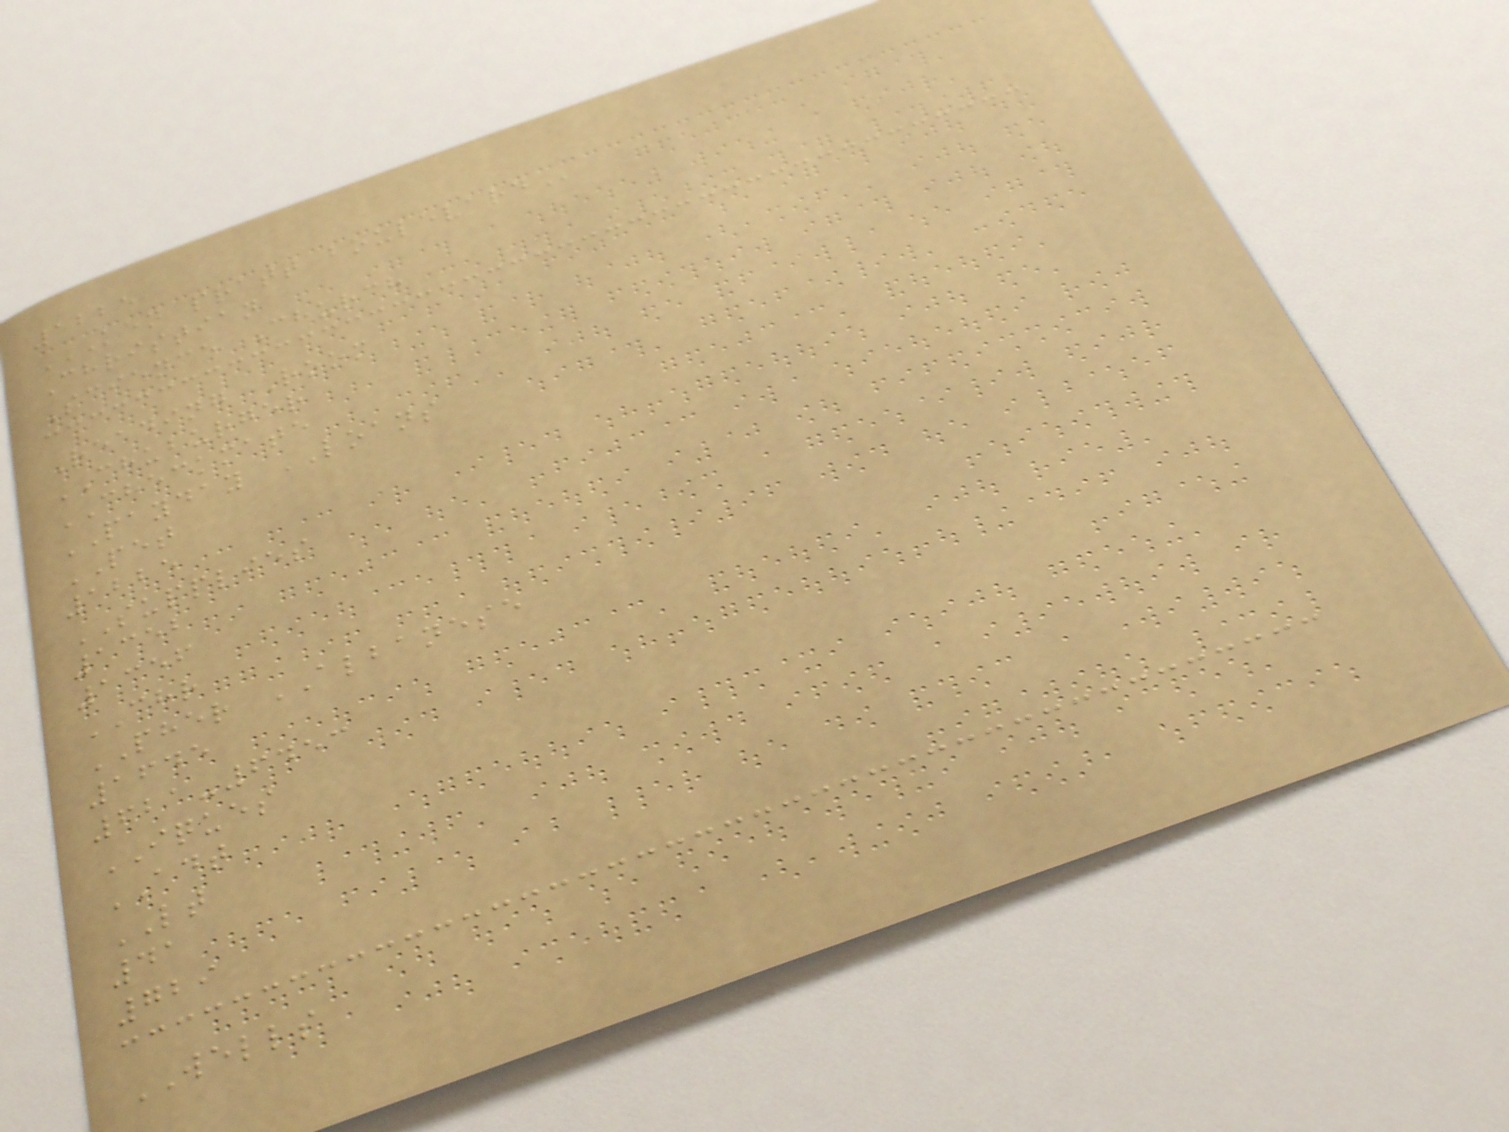1225
KEN PRATT BOULEVARD
Christian
Science Church
Reading Room
CHUBURGER
CHECKMATE
PAYDAY LOANS
PET
1225
SUPPLIES
1352
1356
CHR
PHER ALBANESE
1645
621-6453
IQUES
ADT
LT
41
729
WELLS
